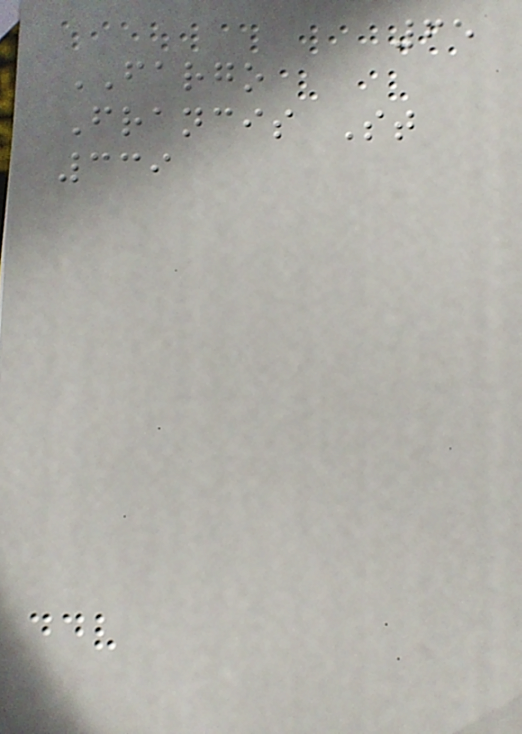65
FARGO
Francis St
339
